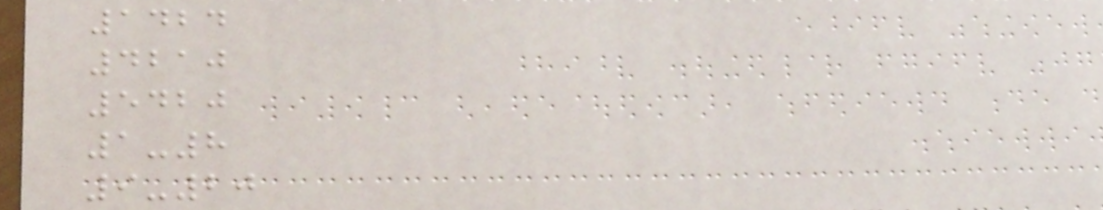1424
4210
5420
1-8
9-20
